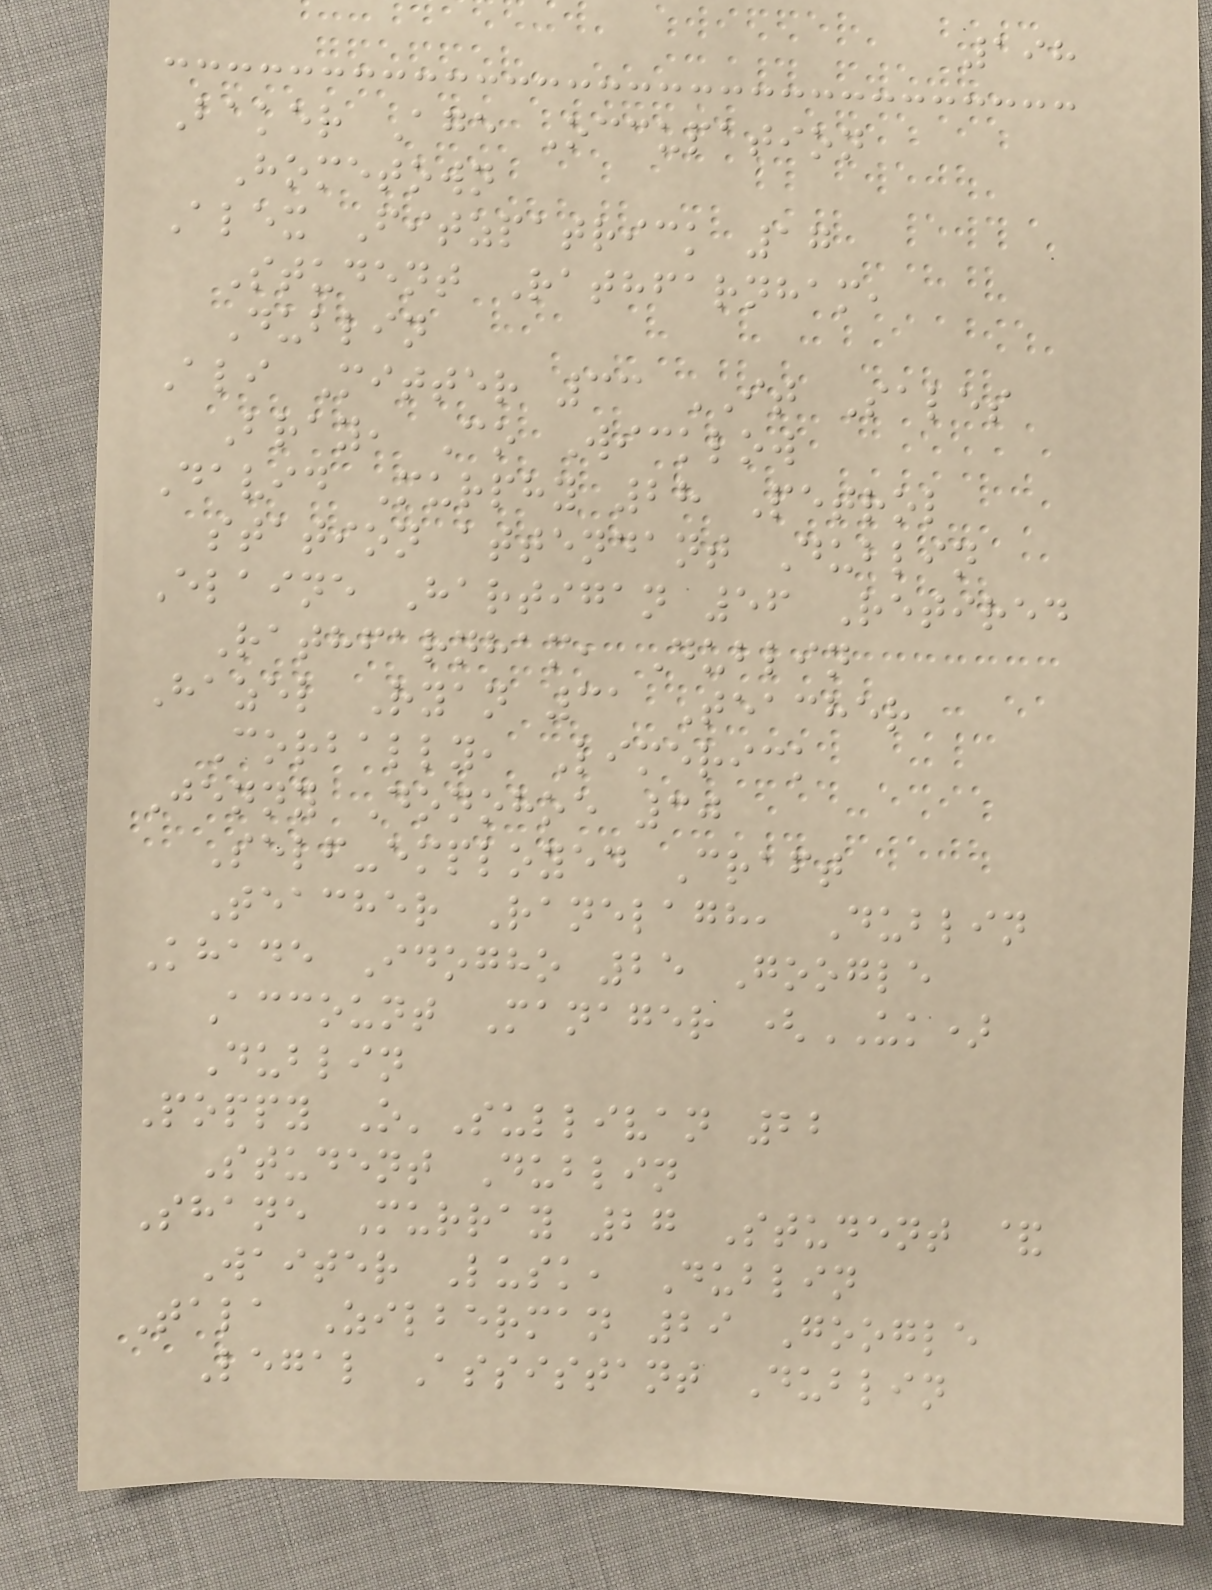198
Baker Age Occupation
Hometown
Alex Fitzpatrick 17
Student Rathfarnham,
Dublin
Ali Mitter 33 IT Sales
Bray, Co Wicklow
David Murphy 28 Petrol
station attendant Dublin
Elaine Hartigan 56 Retired
Rathfarnham, Dublin
Hazel Ryan 31 Teacher
Corbally, Limerick
Jenny Donohoe 30
Self-employed Craft
Teacher Ranelagh, Dublin
Khade Idogho 25 Google
Account Manager (UK)
Dublin
Poppy O'Sullivan 22
Student Dublin
Shane Murray 27 Student &
Waiter Lusk, Dublin
Tala Zilberman 29 Google
Legal Assistant Dublin
